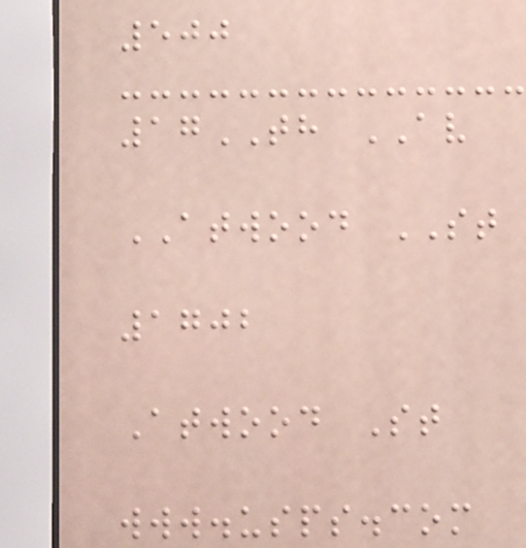500
17TH AV
ATWOOD ST
1702
Atwood St
www.usps.com
